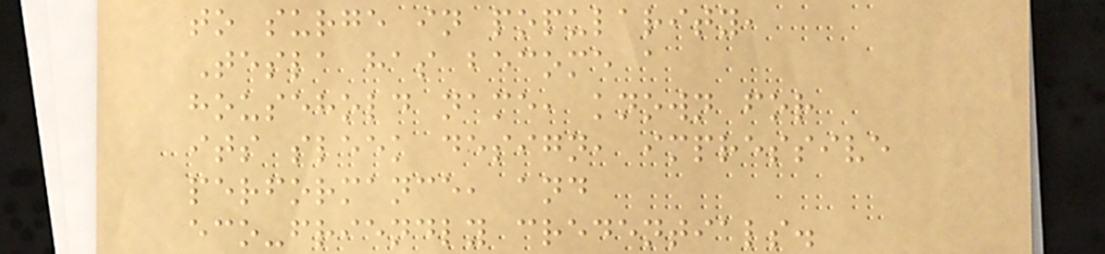to surge in popularity,
Tesla has become a
household name, known for
its sleek design, impressive
performance, and
eco-friendly credentials.
